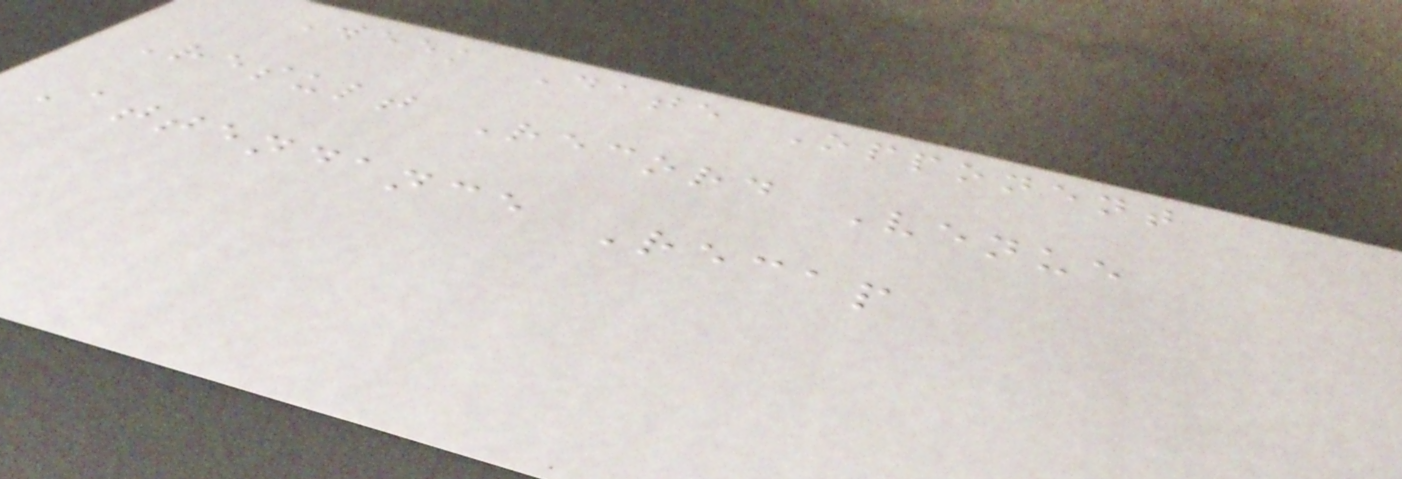Week Date Opponent
Result Record Venue
Attendance Recap
